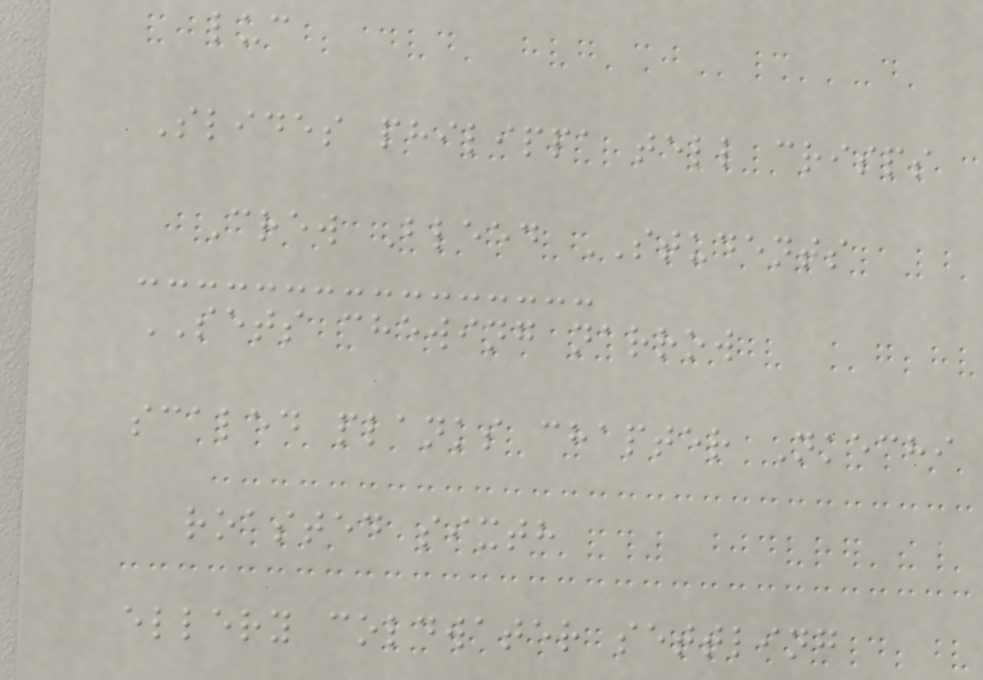luc
Slides philippa tell crisps
Crew Bleed STUDENTS
SETS chewing narrow
scaled planks chapter Nkechi
roasted sixth
ellery coldwater settling
